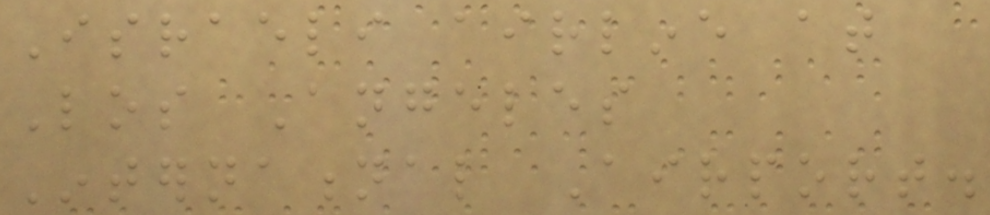Israeli airline at
Los Angeles
International Airport.
